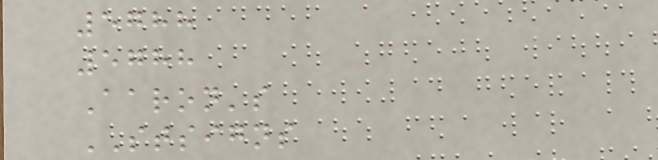5788
5788
Aaron's
STSIGNS
